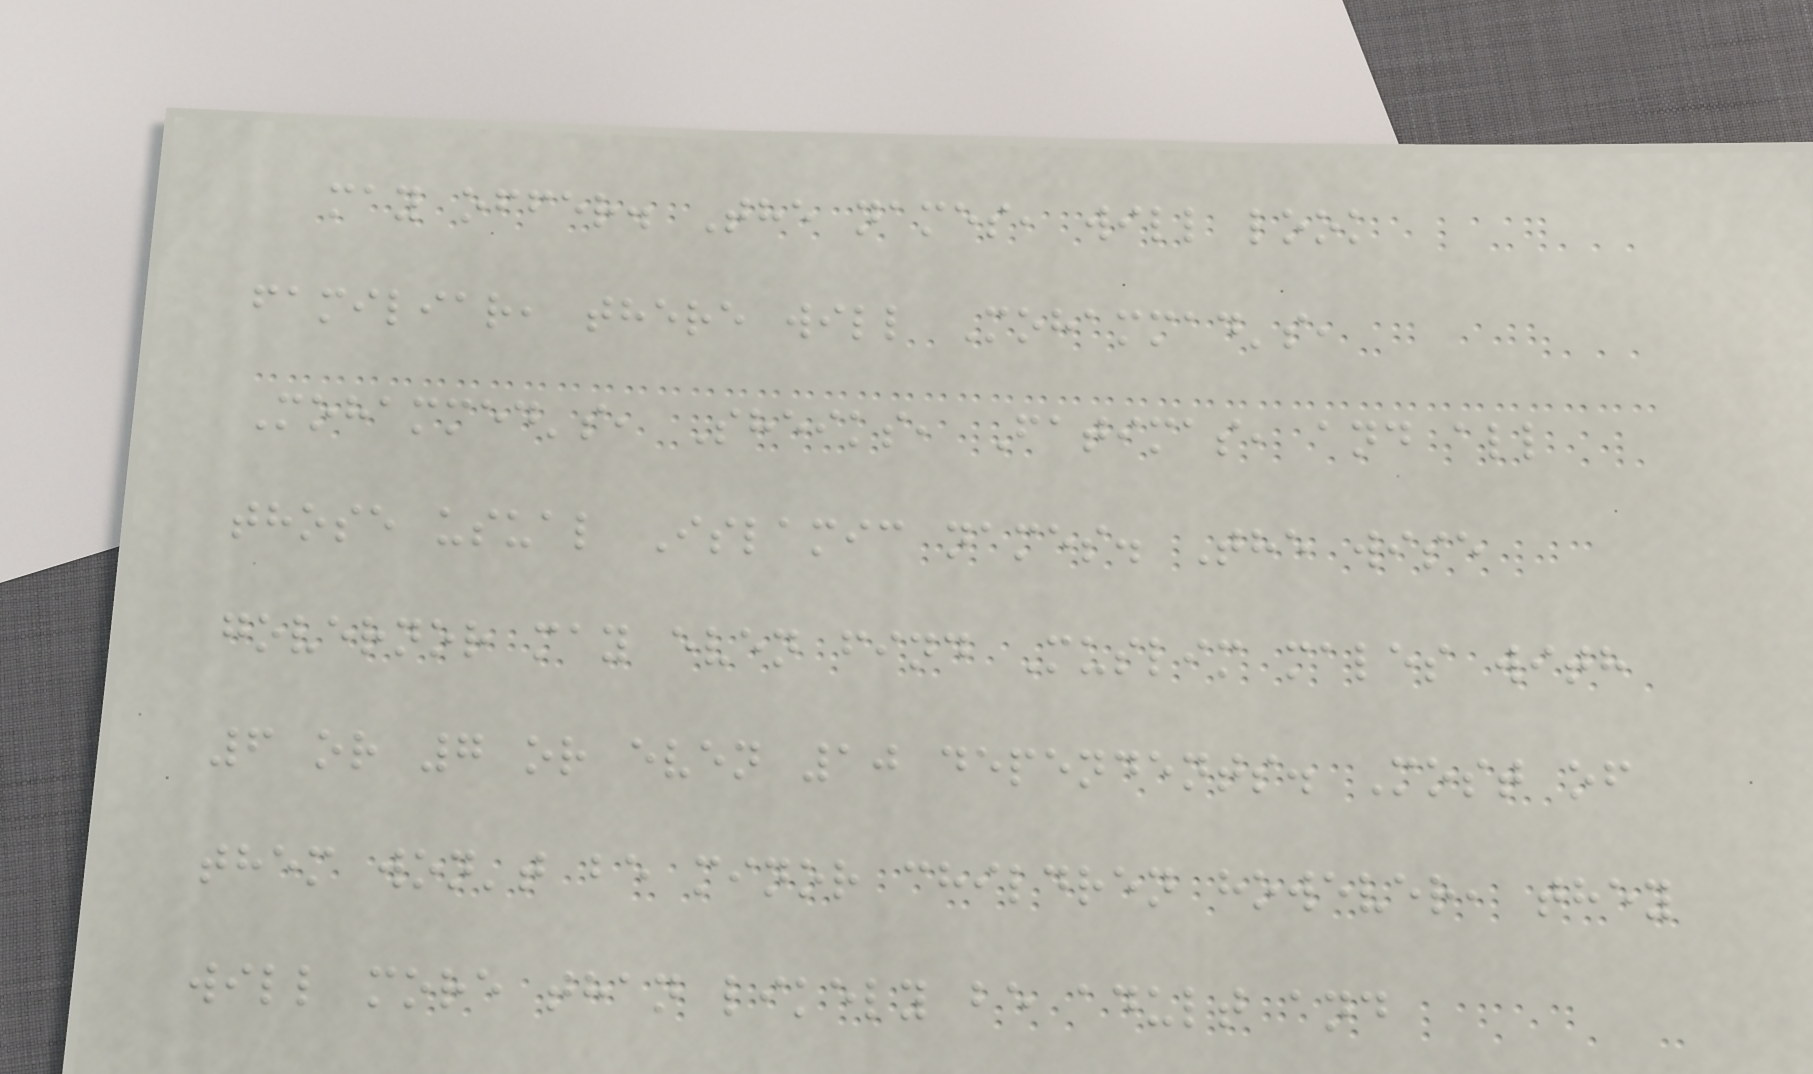may offer. The names, will look
familiar, there will Mohammad's,
Mohammed's, Sheiks, Fatimas, and all
those usual Islamic names. The wise
governor may even find Muslim males with
6 or 7 or even 10 dependents. Most of
them won't be minor children however, they
will more than likely be adult and
